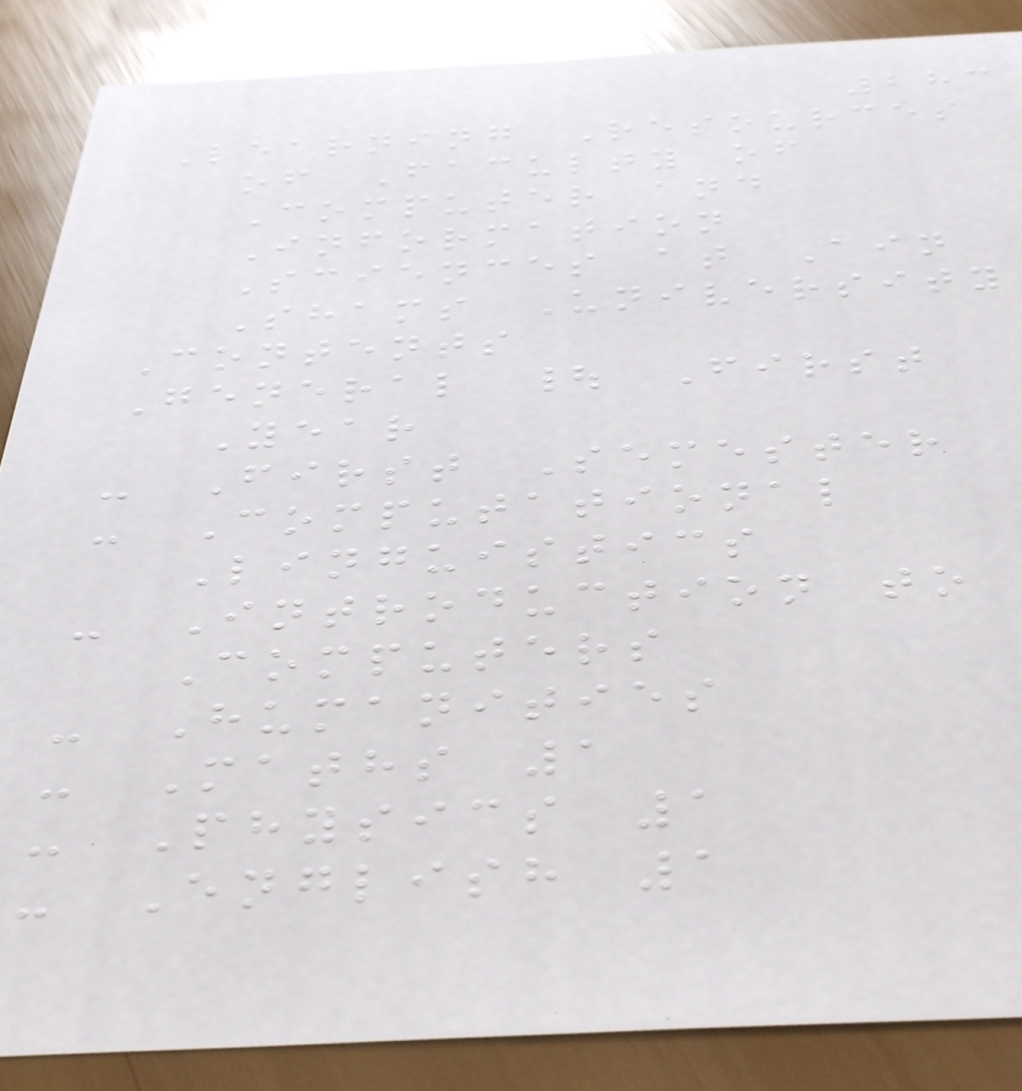283
Learning Resources
of Faculty of
Computer and
Information
Sciences at Ain
Shams University
Contents
General | First
Year
- First Semester
- Computational
Linguistics
- Introduction to
Computers
- Humanities
- Maths 1
- Physics 1
- English 1
